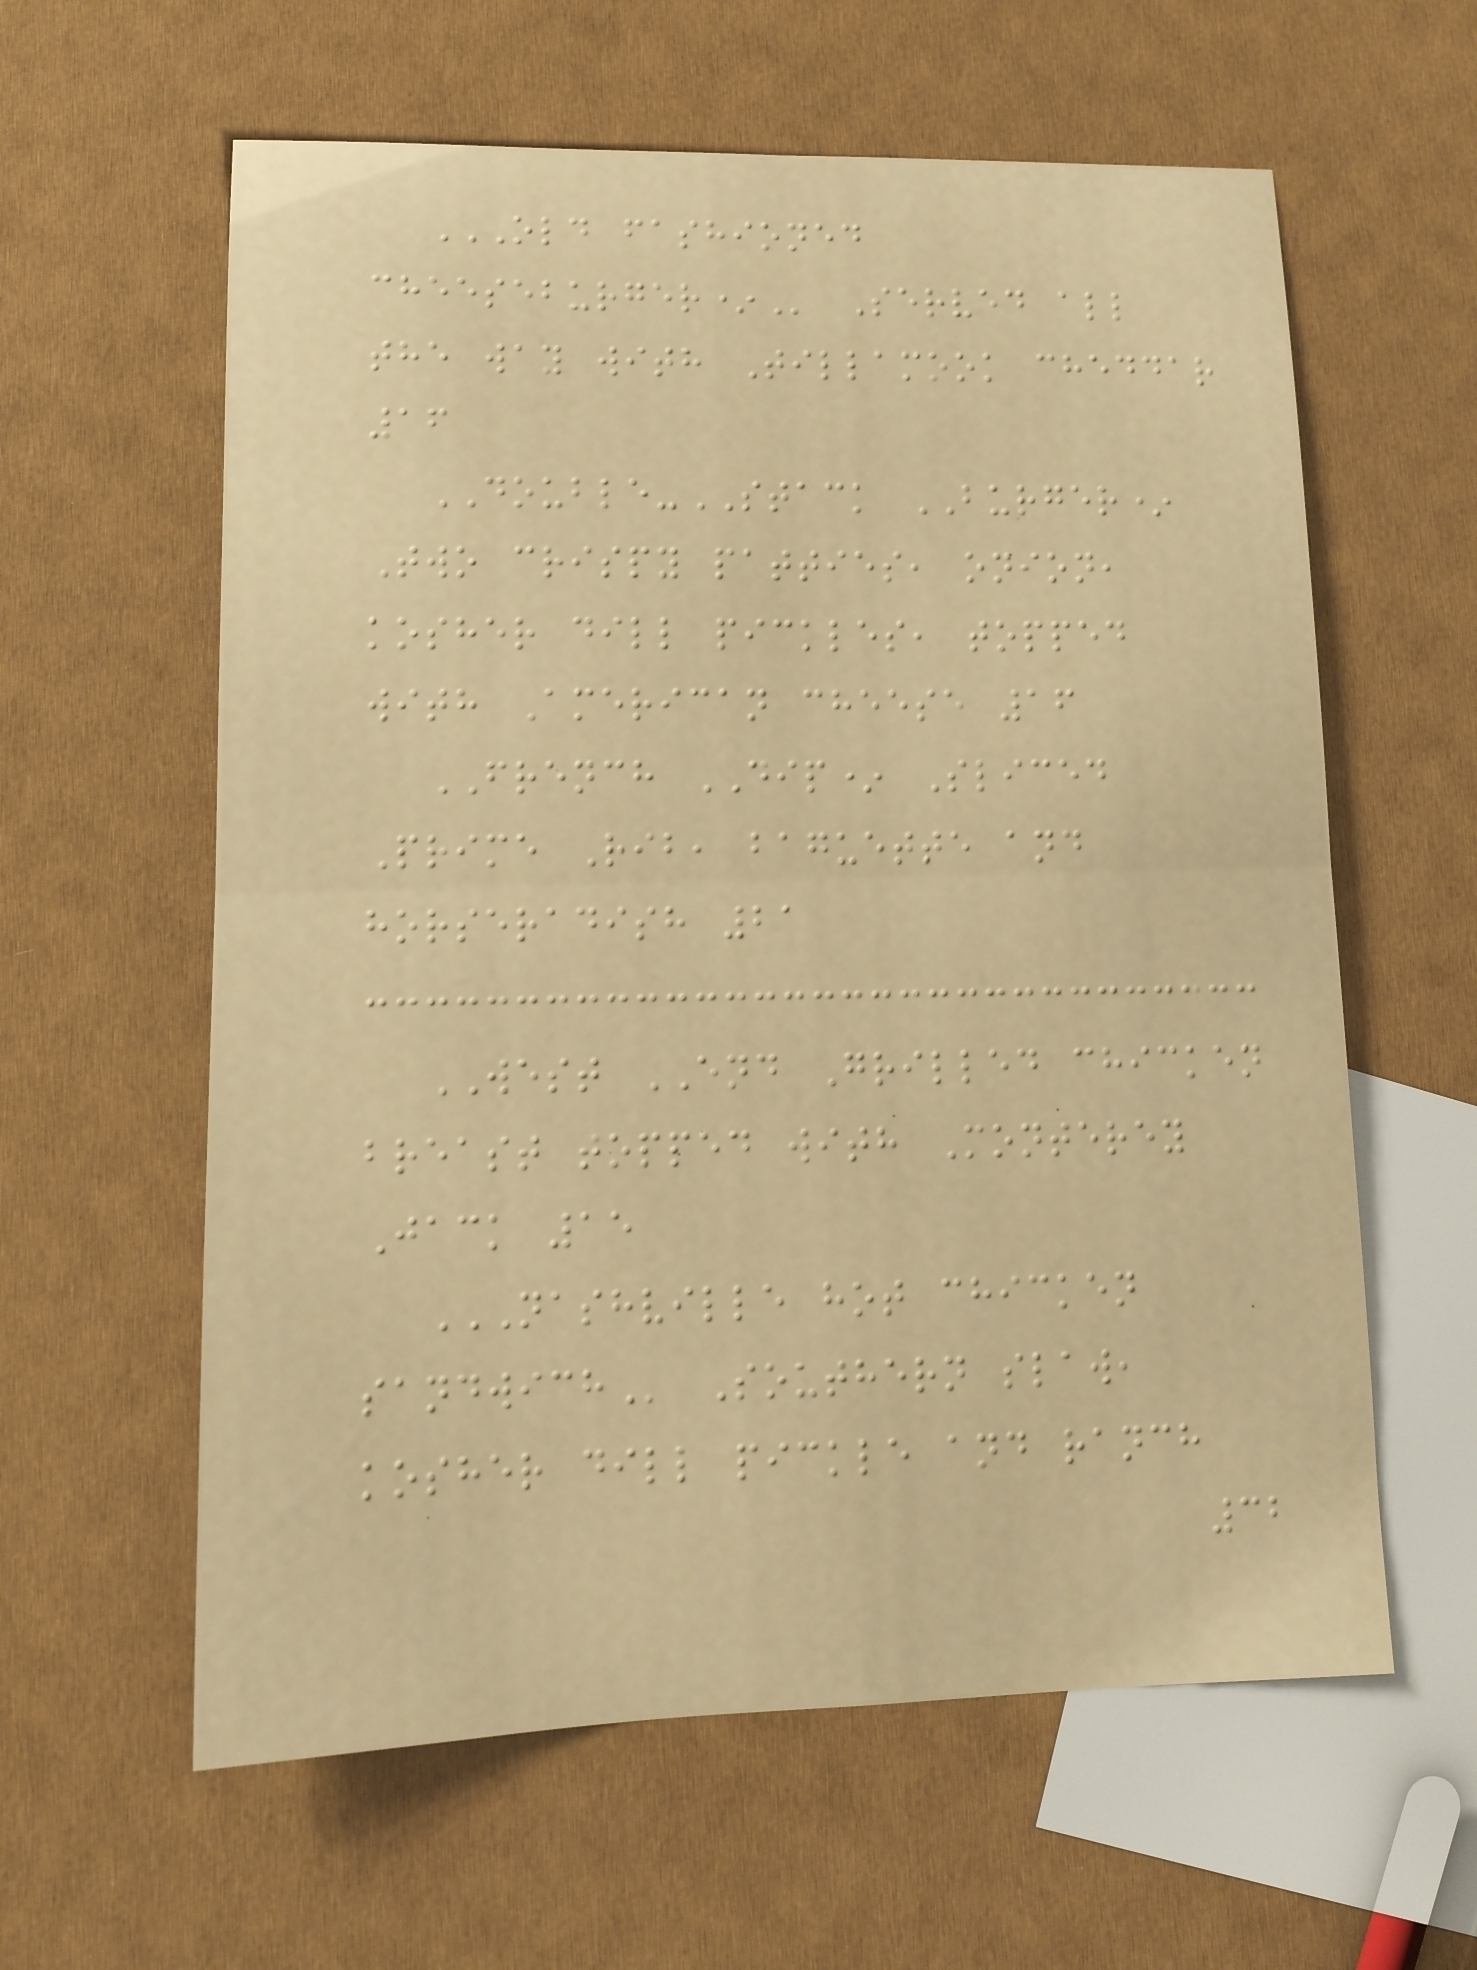OLD FASHIONED
CHEESEBURGER* Served all
the way with Tillamook cheddar
16
DOUBLE-STACK BURGER*
Two crispy patties, onion,
kosher dill pickles, topped
with American cheese 16
FRENCH DIP* Sliced
Prime Rib, baguette and
horseradish 21
WEST END Grilled chicken
breast topped with Monterey
Jack 15
NASHVILLE HOT CHICKEN
SANDWICH Southern slaw,
kosher dill pickle and ranch
32
